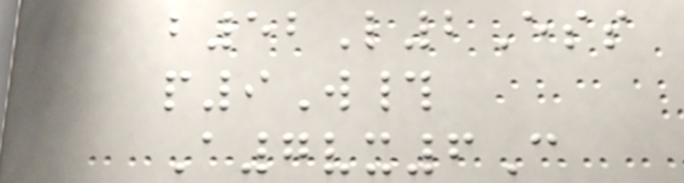b52L2Ess
p9W#
A7vx6C
